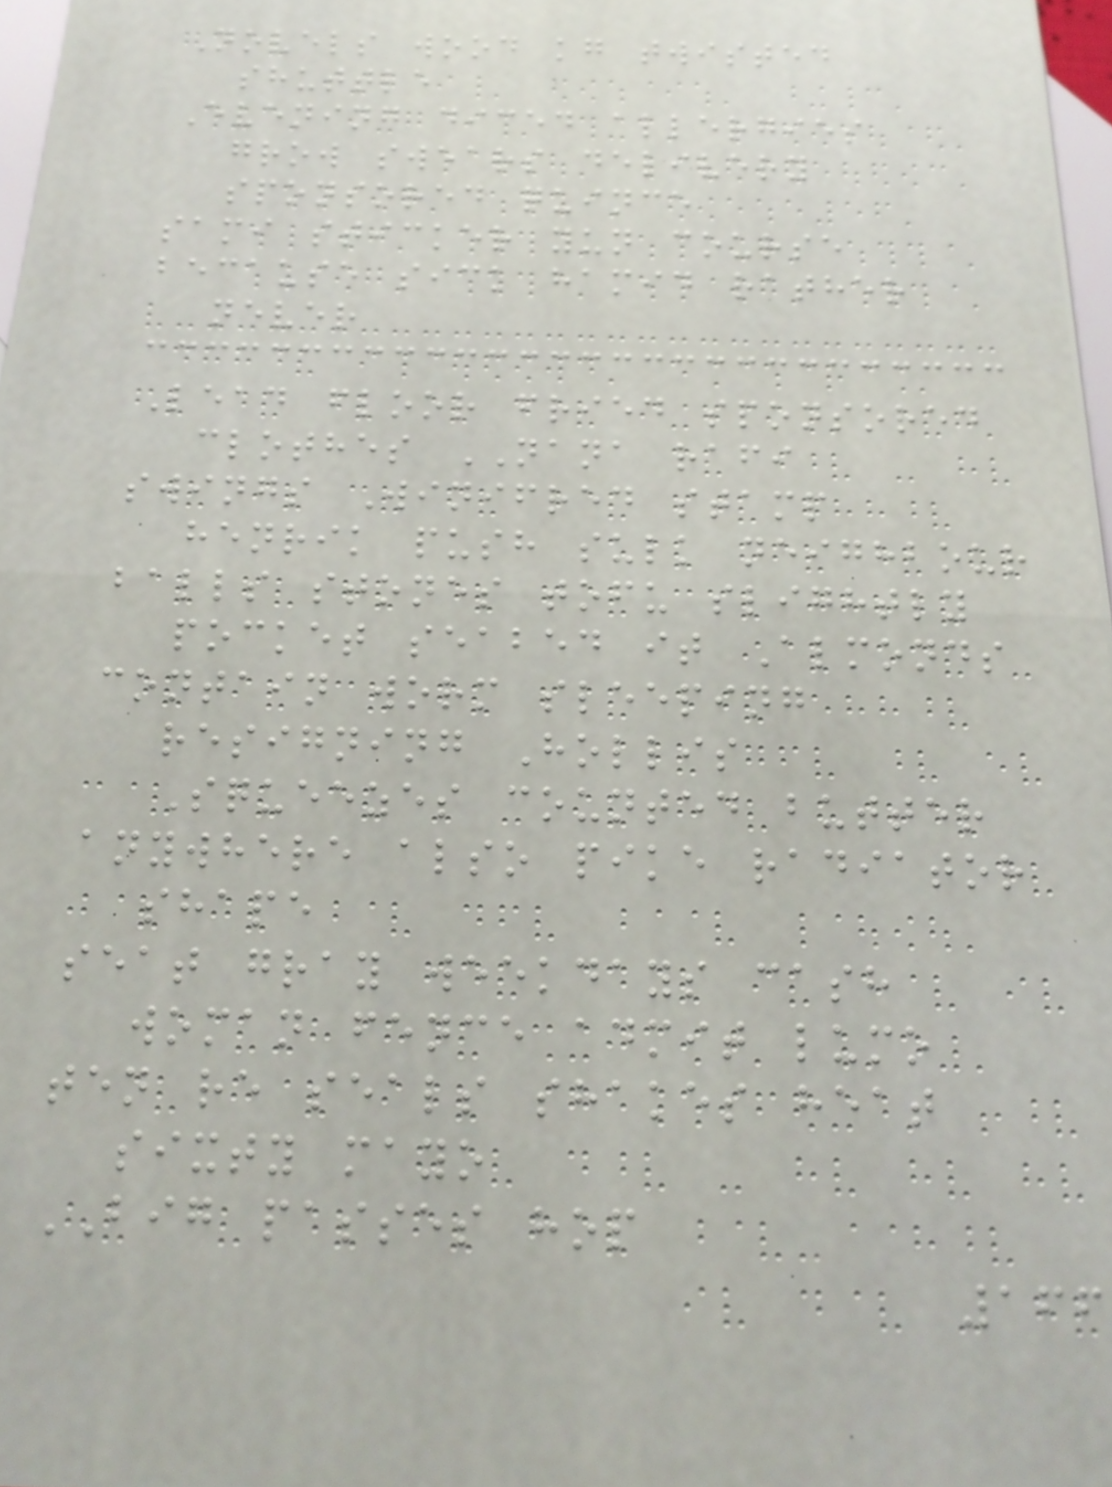Novels wood kg twisted
shuttle
Evening diced allergies
grow swears delivery
sponsored quince
sami sticker yun course
because sick hamid rather
never
Lead floor fried sponsored
clothes NANA rafi
swings Winifred stamp
henrik push sulk neighbour
balls stones tofu slightly
pocket seabed it Almonds
contain worm sleeping
resigning Hollis
Squeezes counted butter
anywhere also pike radiator
shape
seat gray weekdays cash
woman fence admit lumo
ten re seals shakes heat
sixty mayo
BIG passes hop
166
